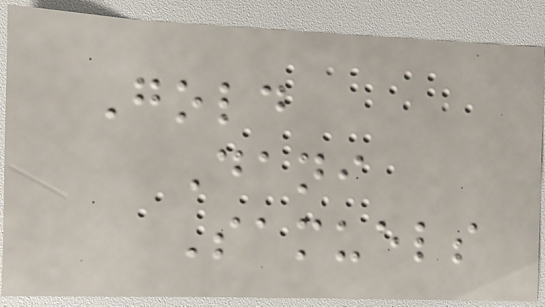Gold
Dani
Samuels
